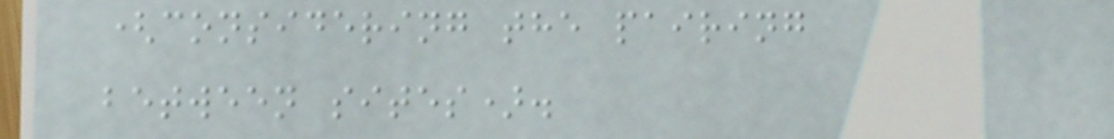(considering the pairing
between sites).
